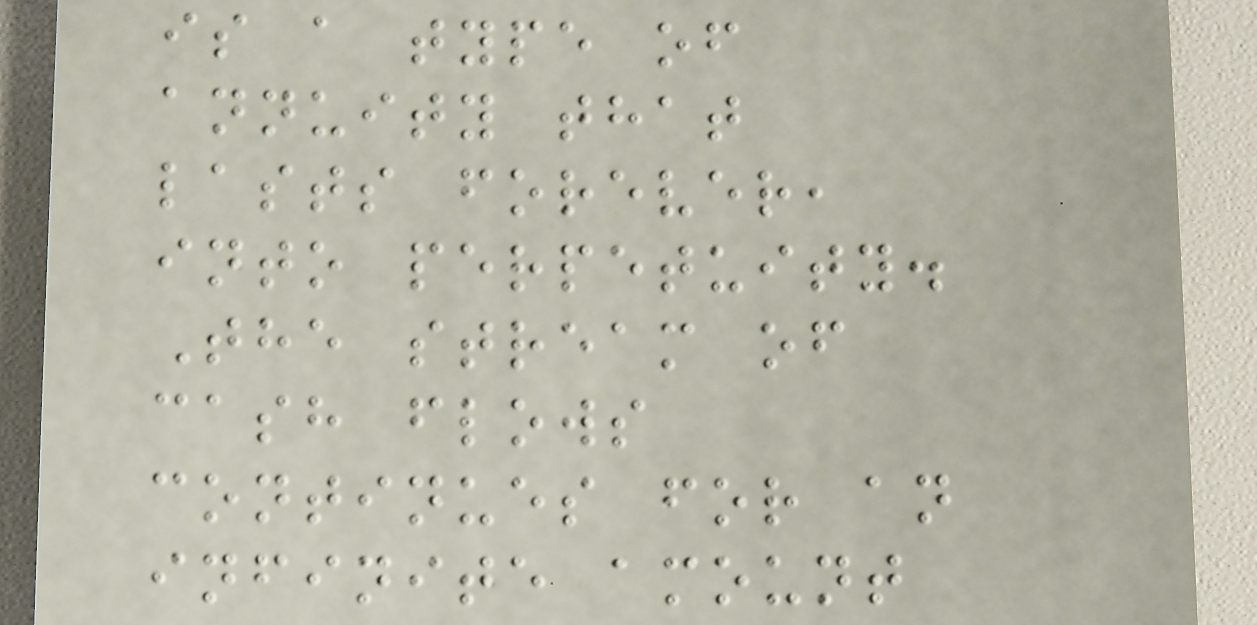is a type of
annuity that
lasts forever,
into perpetuity.
The stream of
cash flows
continues for an
infinite amount
